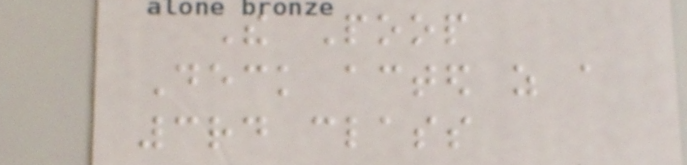The Poop
Deck acted as a
3rd class
